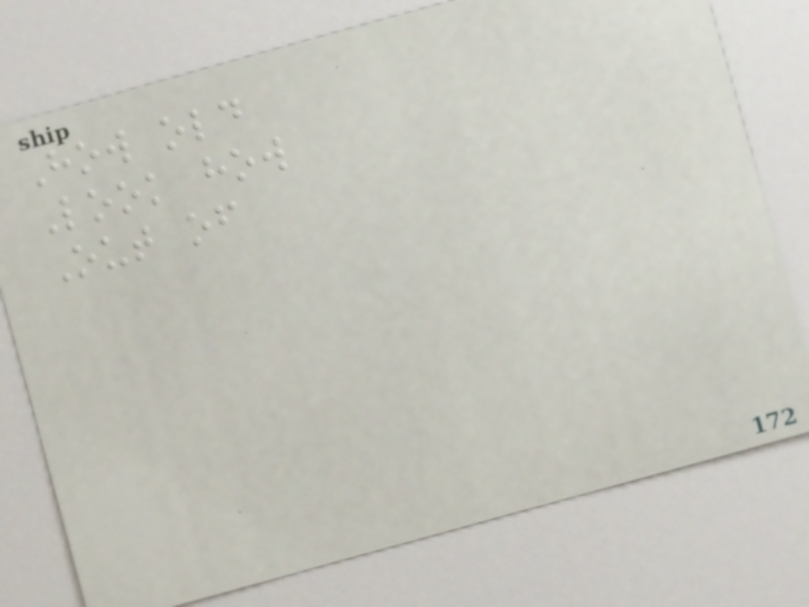How old
Look how
Out of
